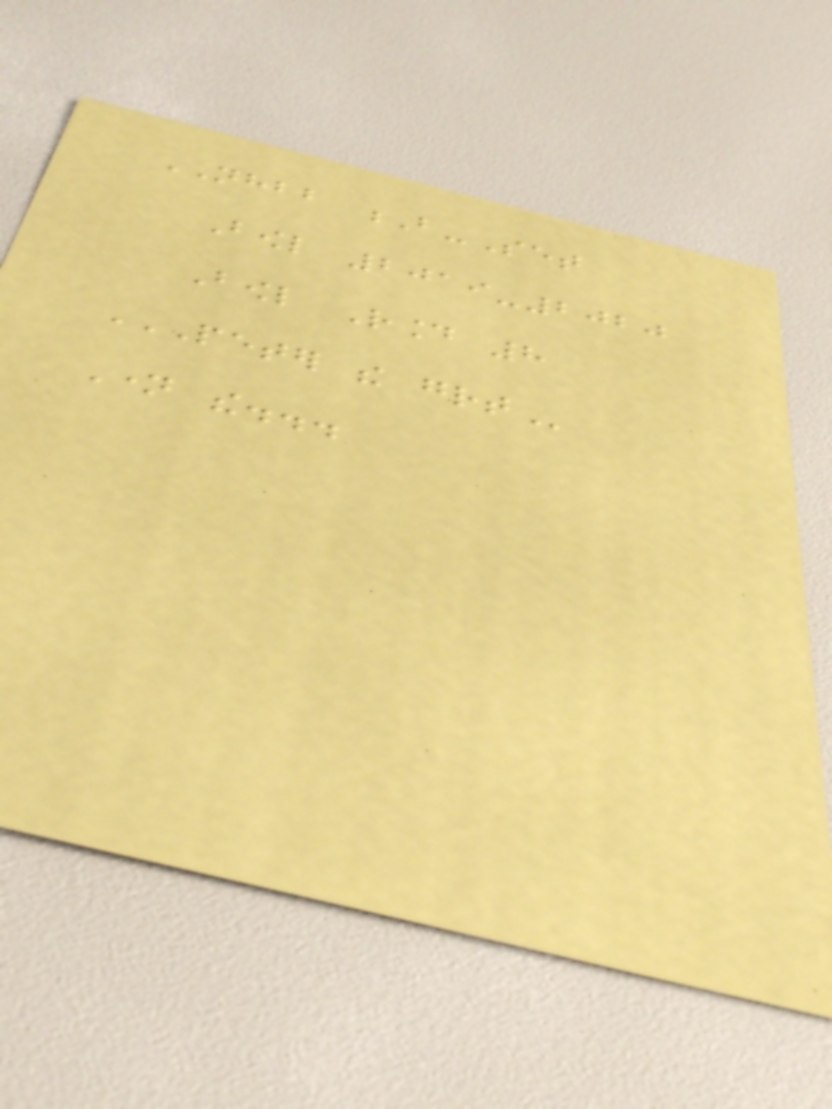NHBB B-Set
Bowl 2019-2020
Bowl Round 8
PETER THE GREAT
Name the...
